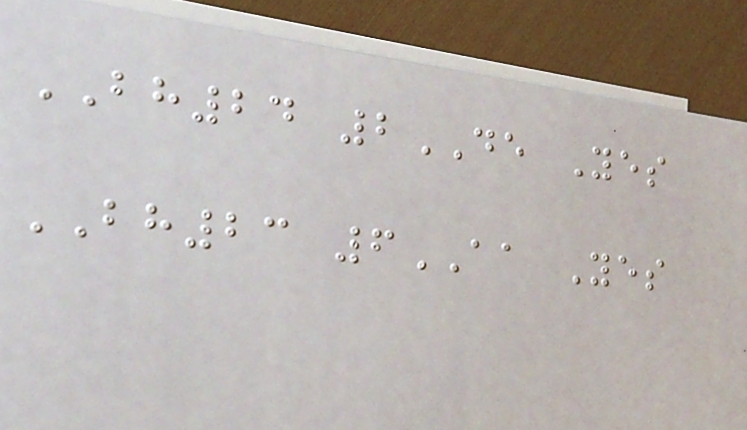BH24 2DE Yes
BH23 6AA Yes
